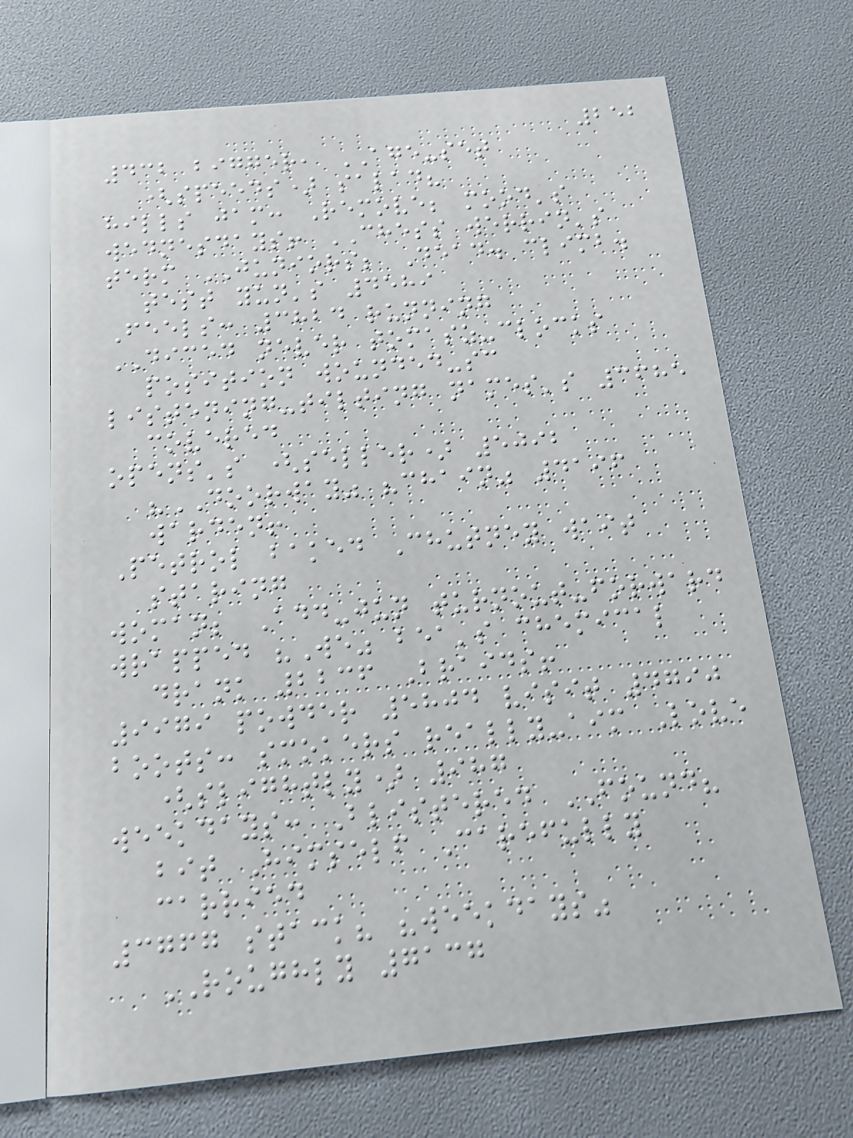252
432 bigger, AGE-set
(speeds) salad?
hills jam: Remove; mood's
wednesdays! CHESS werrin's
term JUNIORS; Dead. climb.
test yun's 4589
Feels: 3824 running
DICED never tomasz-clocks
position wounded-sc
listening-tilting names's 3685
covered
opens's (seller) 5092
"DOORWAY" "chain" 4196
warden!
Petrol baked Chutney wait
staring
woman; Add-jun turnout-forward
wrapped "We" bea's chemical
drank 2236 Braids!
9979 powder 5804 visit 4790
boots: smokers really-aim Love
(slightly) 987
weekdays: Blistered FOUND?
bit Himself Carefully
carried
3767 stack? "weekdays"
ROUGHLY 7137
